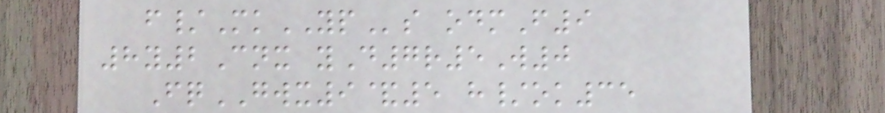f/MkYPs odmF9
8y2Cnx yD7r5W0
FqGWX9&5 h/ok35
